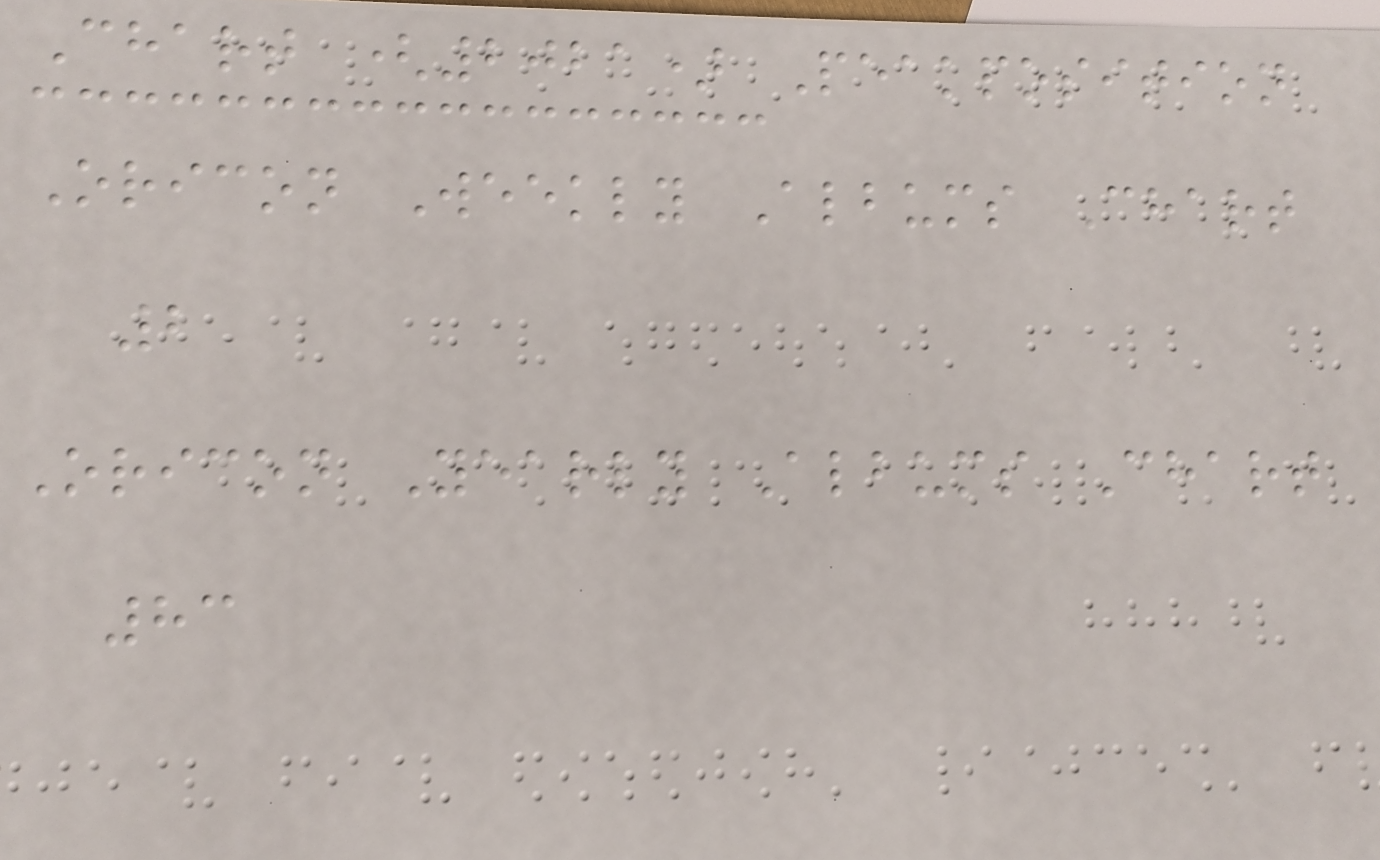Chart (2021) Peakposition
Oricon Weekly Albums Chart
2
Oricon Yearly Albums Chart
83
